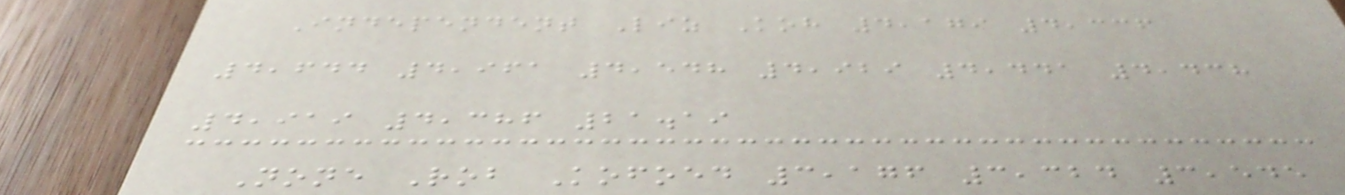Independent Liz Koh 4,179 4,336
4,644 4,961 4,548 4,929 4,441 4,438
4,919 4,386 21.19
None Rob Kofoed 3,176 3,324 3,545
